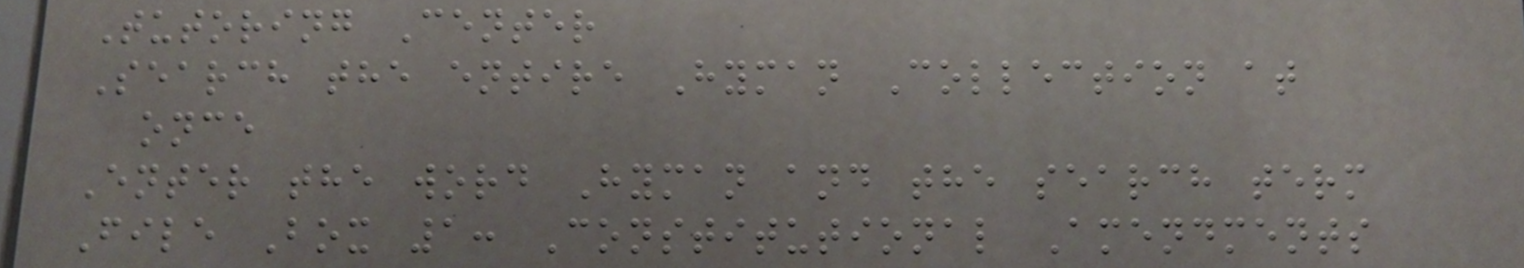Tutoring Center
Search the entire Hyman Collection at
once
Enter the word Hyman and the search term
File Box 1: Constitutional Amendments
